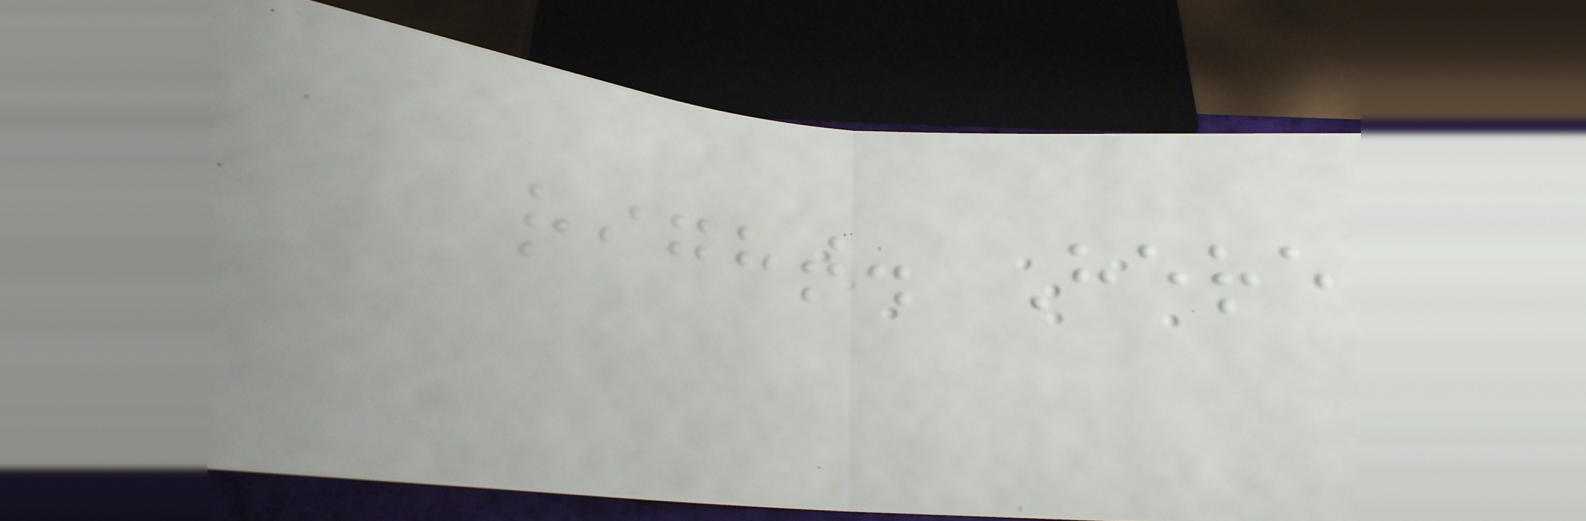right. Here
